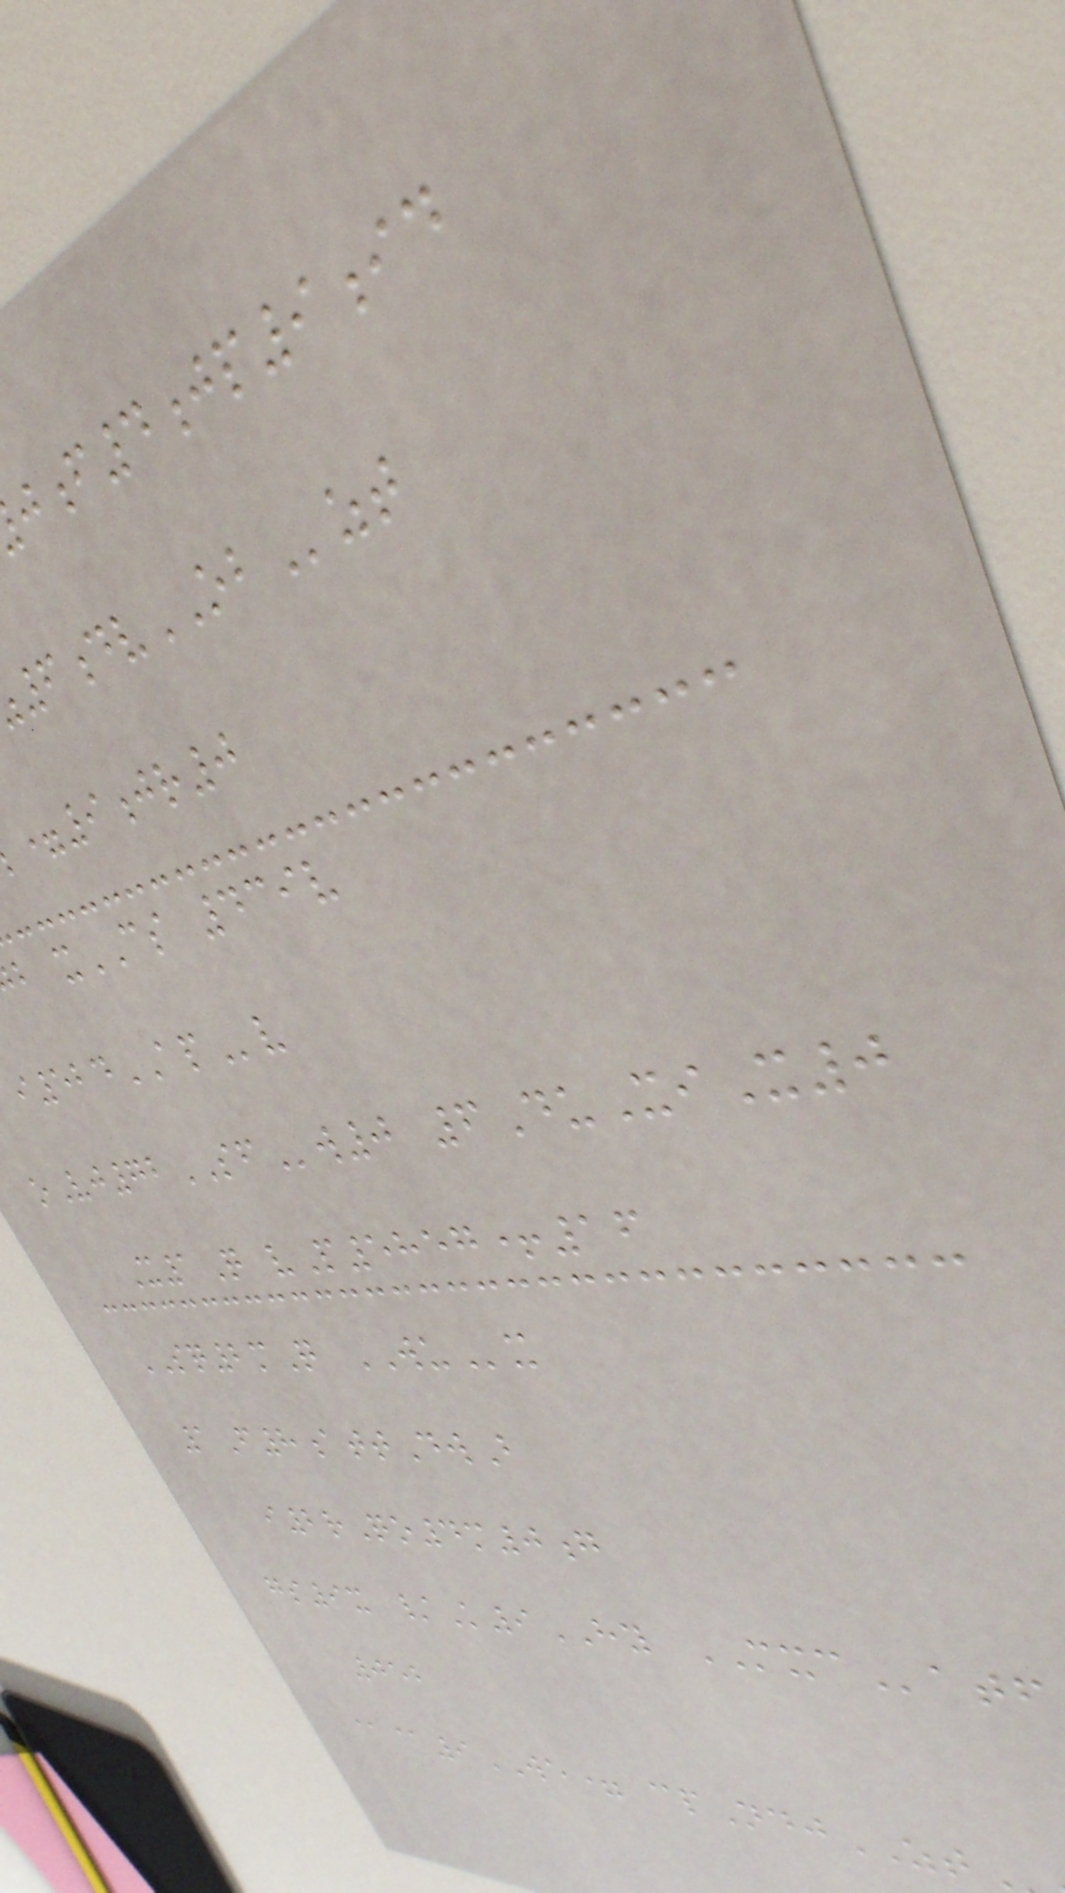f4jp9id
6dvOBzt
=9jr0
b xCS 439v
i524APv
oVj72SFw0 6DuXiX0
X1Q vP5857+16
SQ2mQ WUx
1F8attDwB
i2rQo4m0g
gs9x /K9HY MXCatf
052
@@9WE= cpNdjZT
